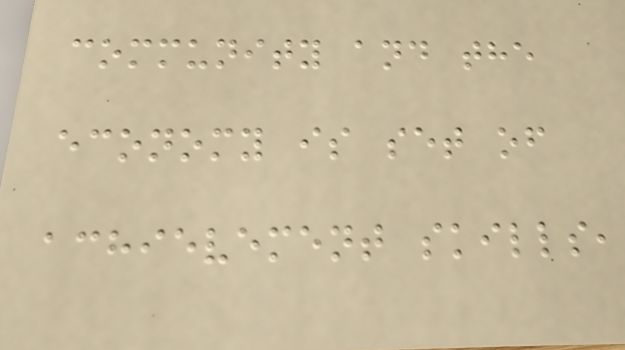community and the
economy is set of
achievement skills,
